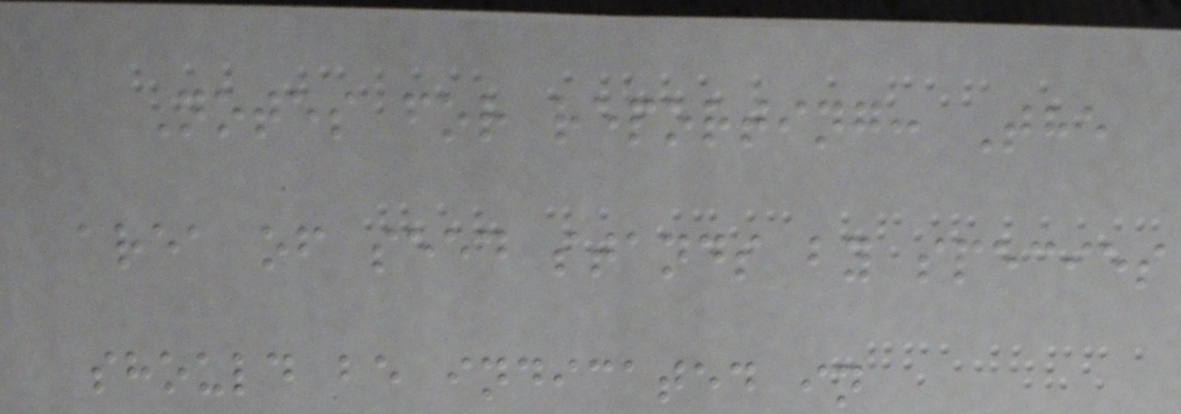Notes for reporting: The
area of seed stands by species
should be indicated in
